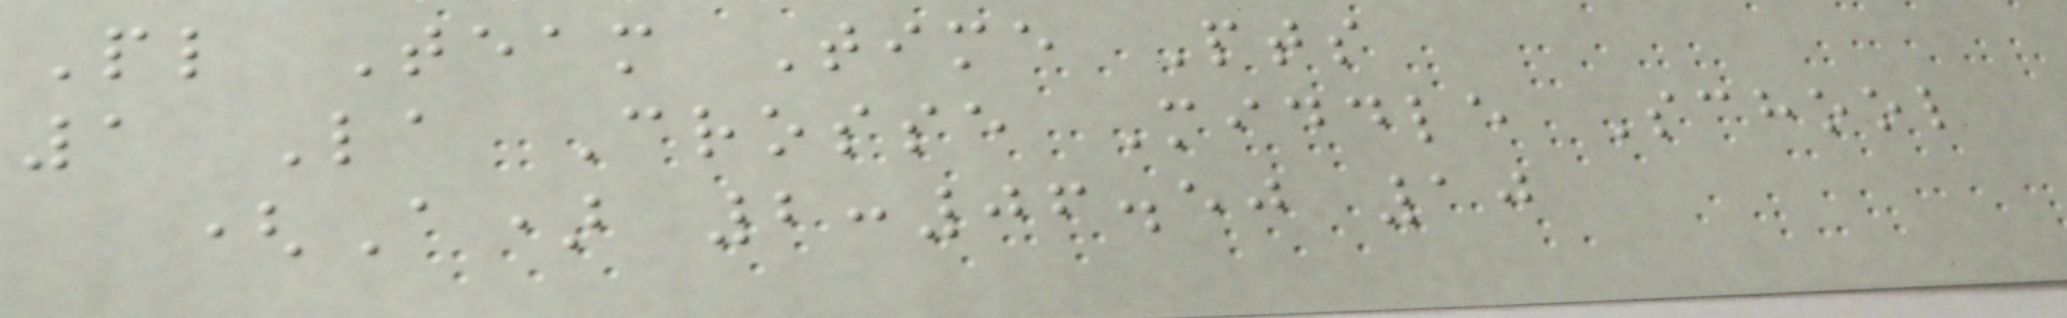Pl Team Time Pts
1 La Crosse Middle School
(A) 2:06.50 10
